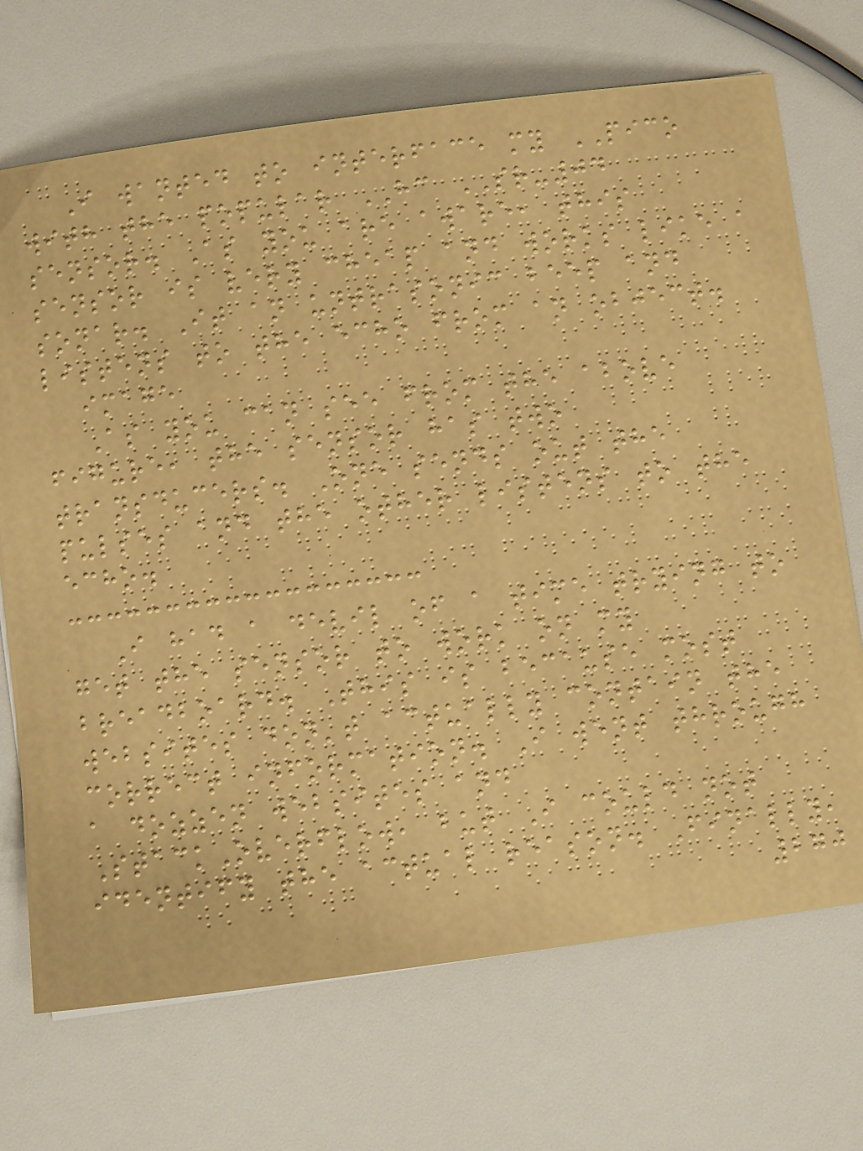I wanted to interface my PICO
with the popular HC SR-04
sensor. As you are aware, this
sensor is very cheap and works like a
sonar. It an untrasonic beep and
listens to the echo from an object.
image
As you can see from the above
figure, the sensor has two
transducers. One sends out the
pulses and the other listens to the
echo.
I had a devil of a time trying to
get the sensor to work on my
breadboard. This is because most
websites don't actually contain the
correct information. I went through
a dozzen websites and
StackOverflow, but I could not
identify the actual reason. Finally,
270
